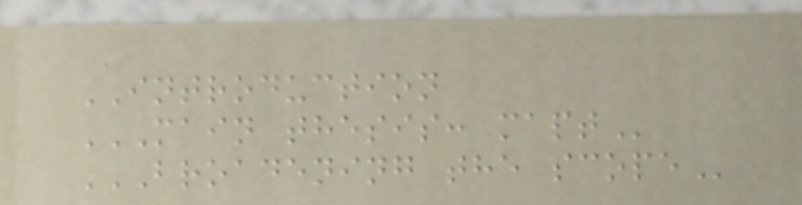INTRODUCTION
MAIN THESIS: MAPT
BROADENING THE SCOPE
